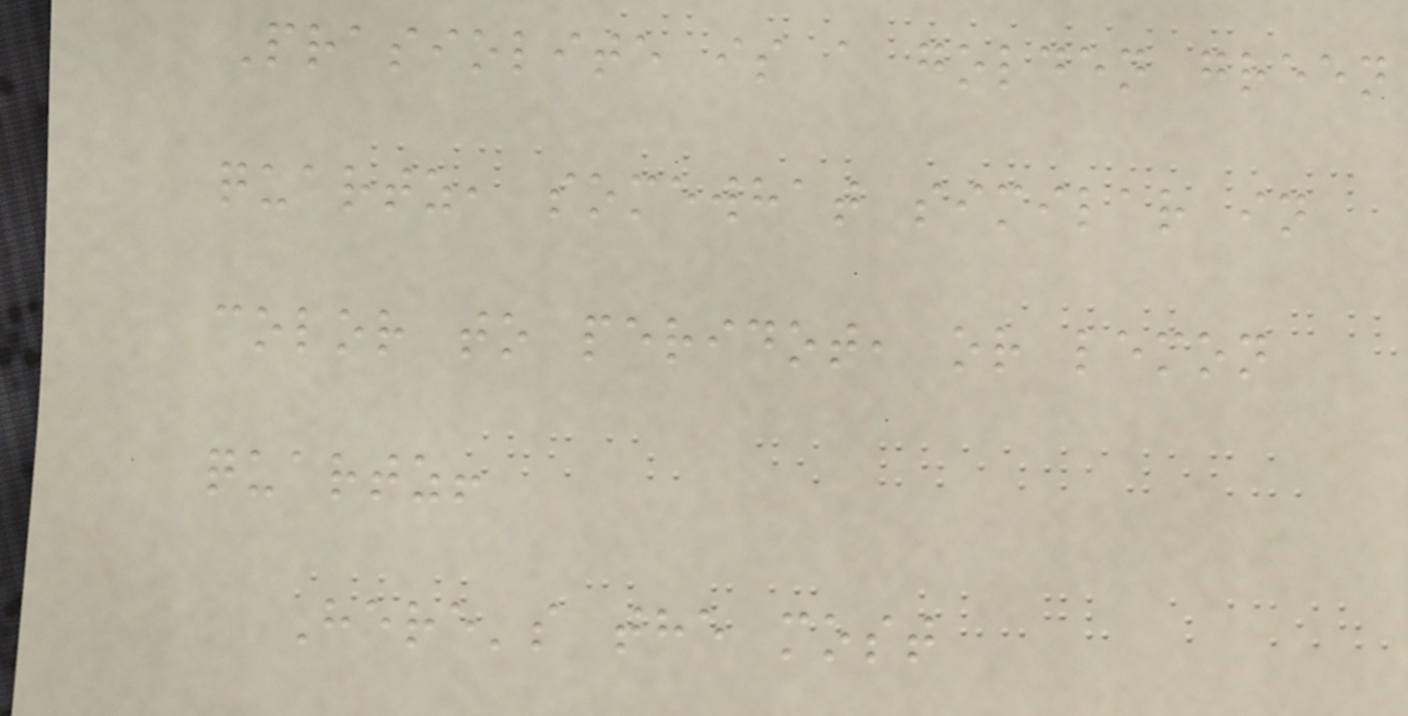Prasiolite is a golden green
quartz, somewhat similar in
color to peridot, or lemon
quartz!
Here's the most
